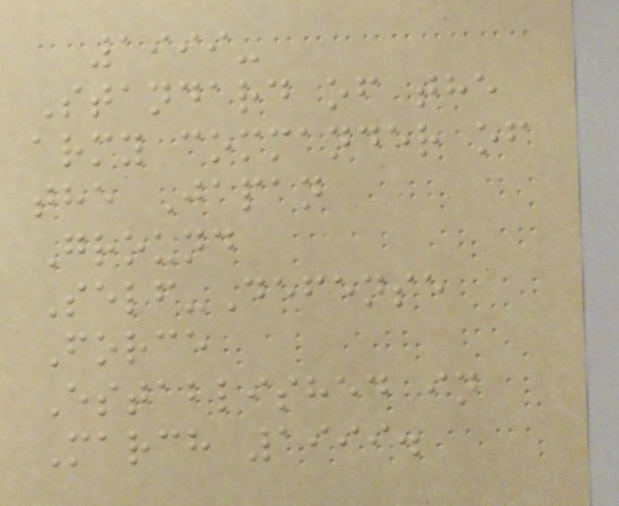1999-
Standard of the
army commander of
the Japan
Ground
Self-Defense
Force
Established in
March 1999.
